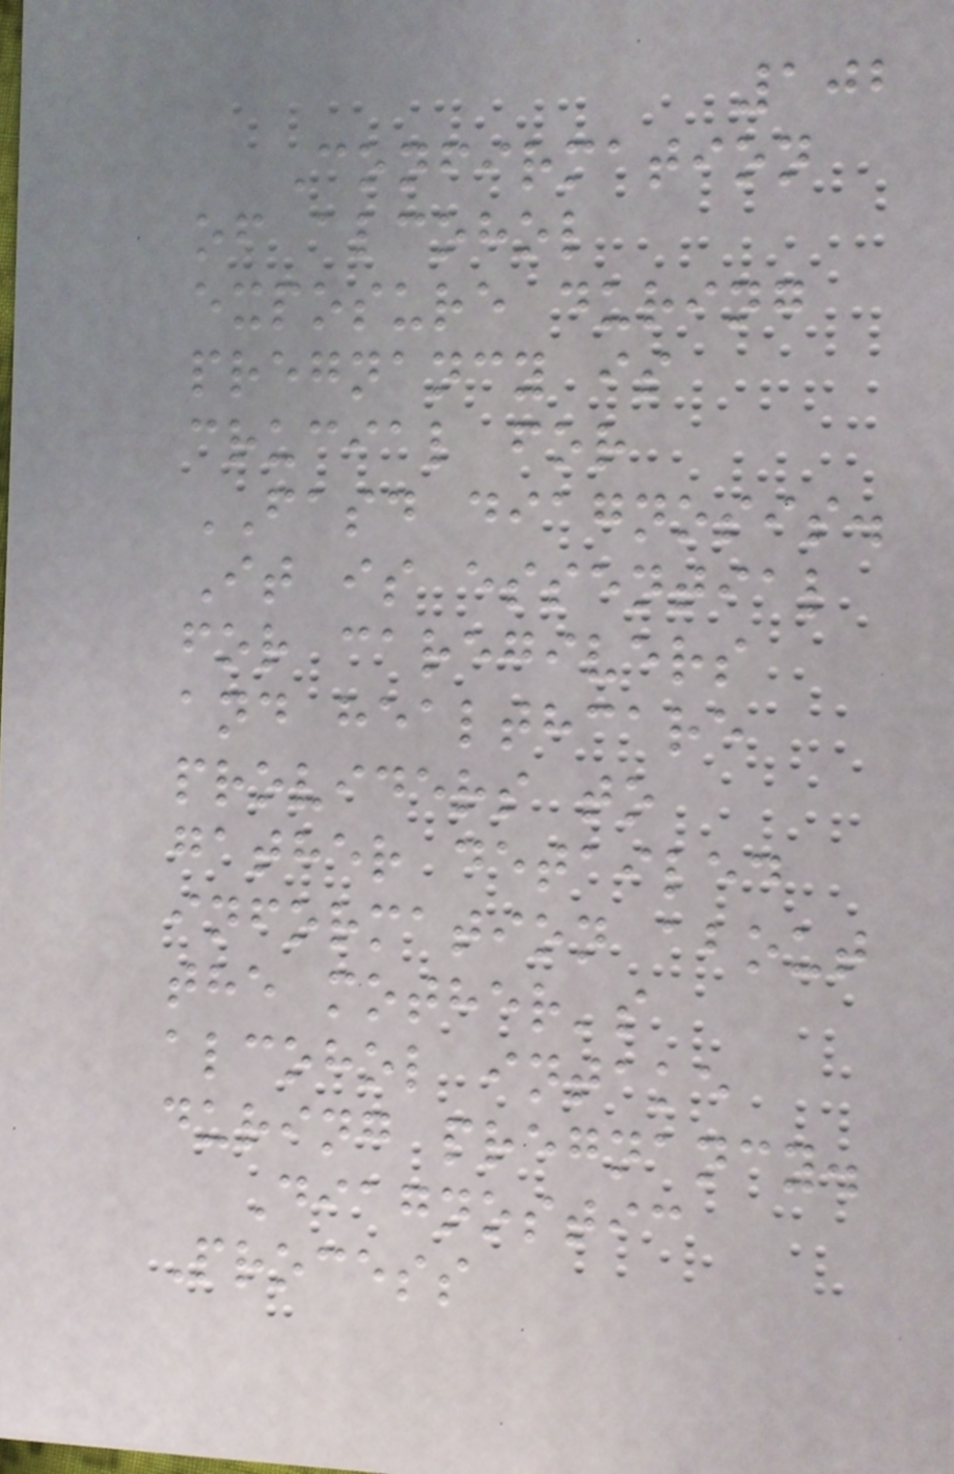102
Confirmation
of alcohol
exposure during
pregnancy is
crucial for
FASD diagnosis.
It is essential
for caregivers
and healthcare
providers to
gather detailed
information about
the mother's
alcohol intake
during pregnancy.
Diagnostic
Process
